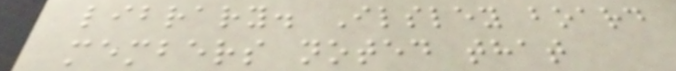library. Ilsley board
members noted that
